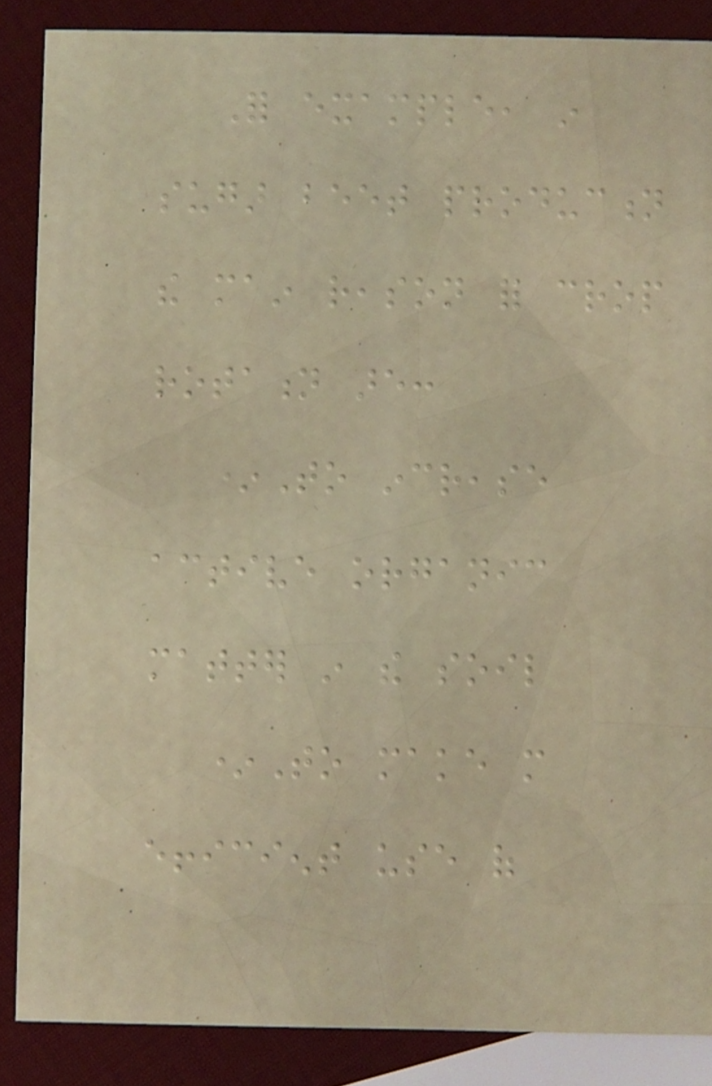For example, in
sugar beet production
the main reason for crop
rotation are:
*To increase
active organic
matter in the soil
*To make more
efficient use of
